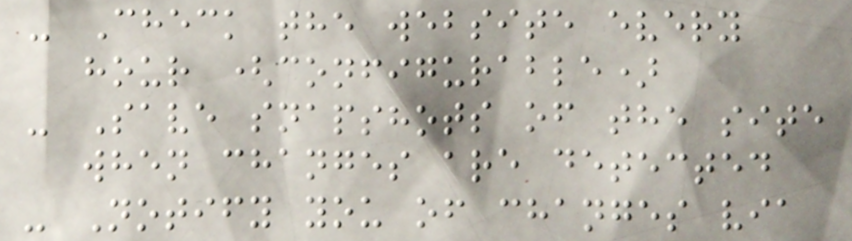- Check the website every
hour (configurable)
- Save snapshots of the site
when changes are detected
- Notify you of changes via
